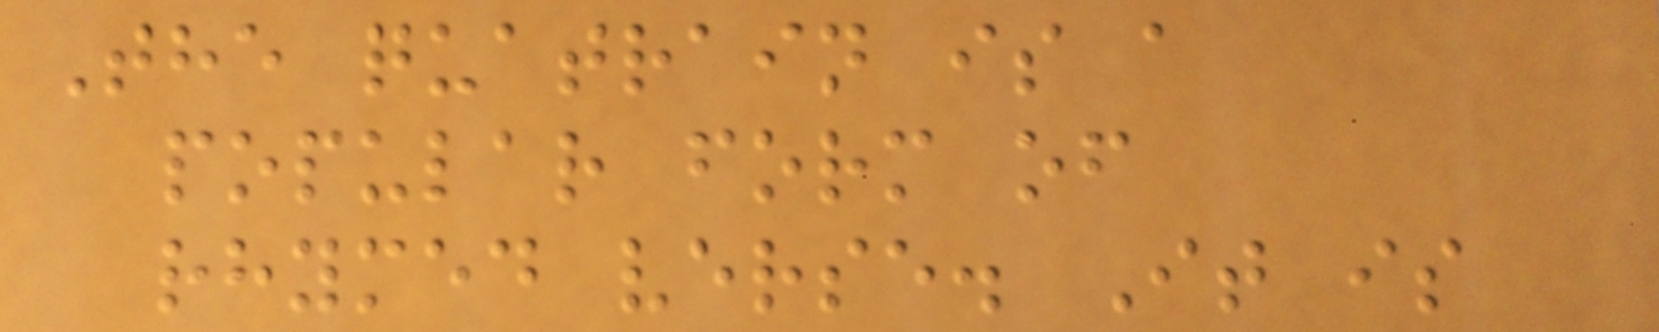The quatrain is a
popular form of
rhymed verse. It is
